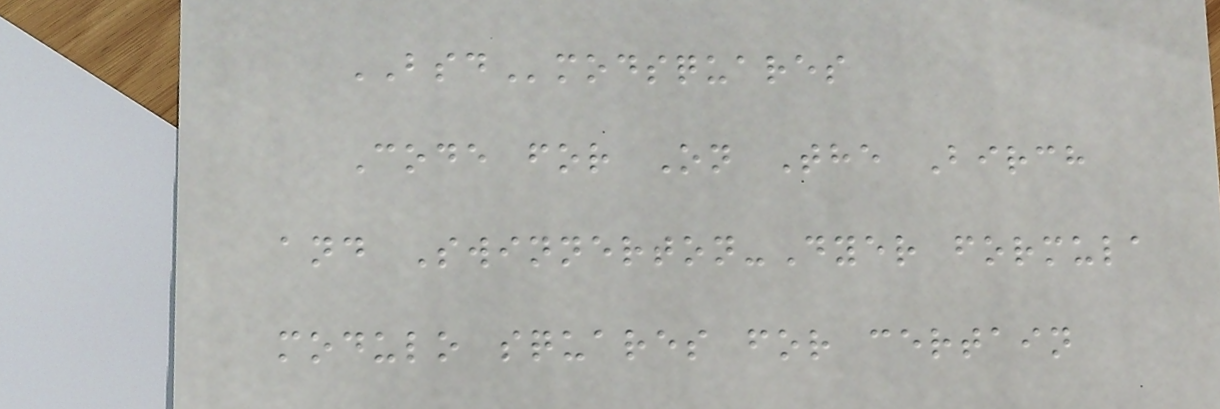BSDmodsquares
Code for On The Birch
and Swinnerton-Dyer formula
modulo squares for certain
